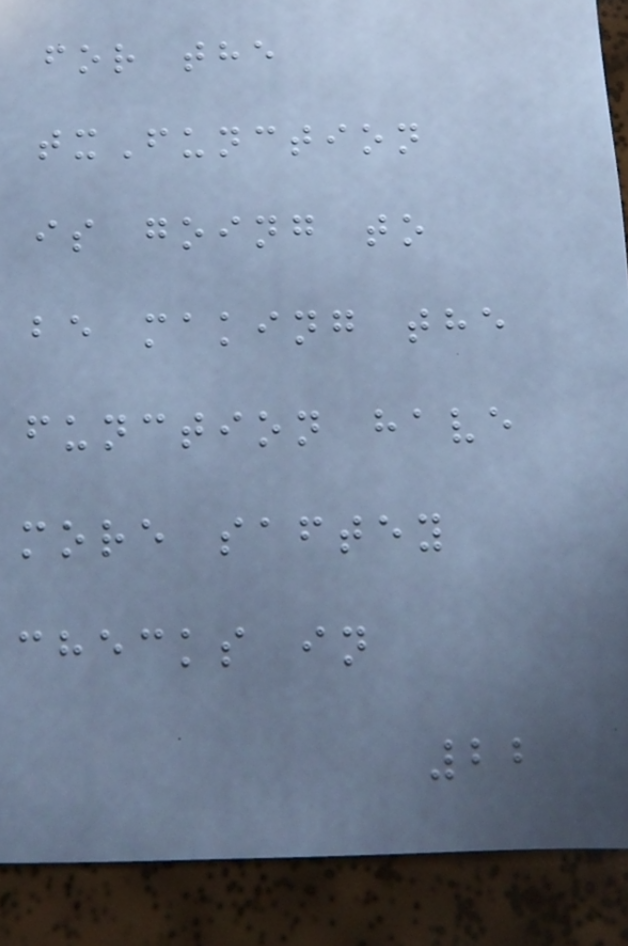for the
txFunction
is going to
be making the
function have
more saftey
checks in
22
